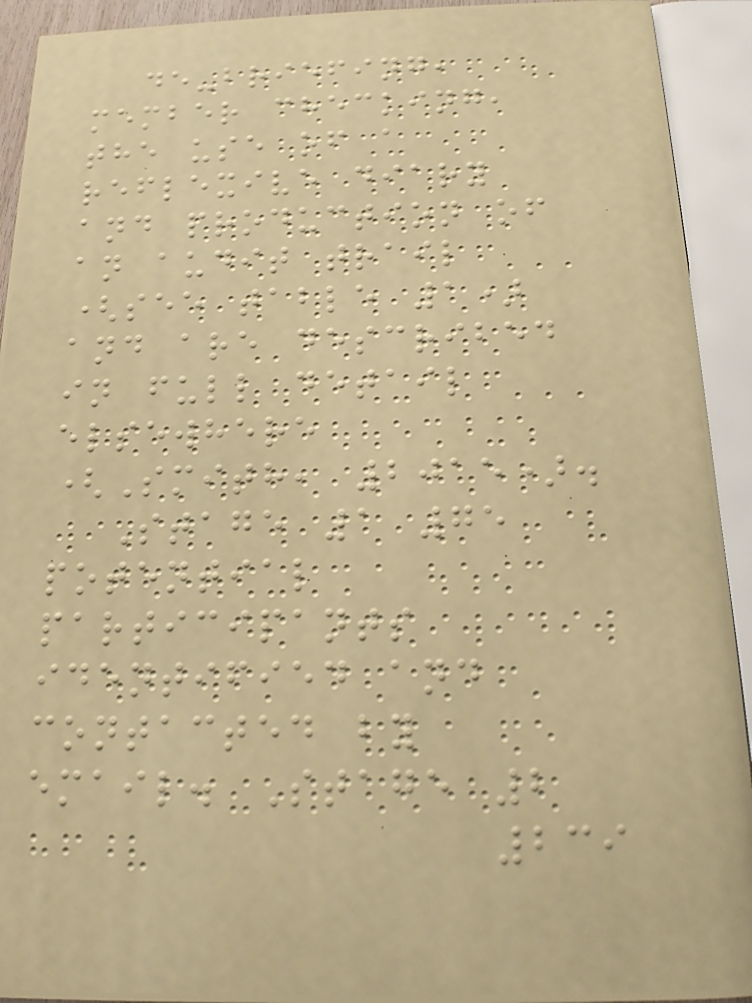de-briefing,
member checking,
the use of a
reflexive diary
and production of
an audit trail
(see table 1)
and are described
in full detail
elsewhere
(Smith, 2015).
Stage 1 75
potential
participants
identified and
contacted by
email. Stage 2
239
